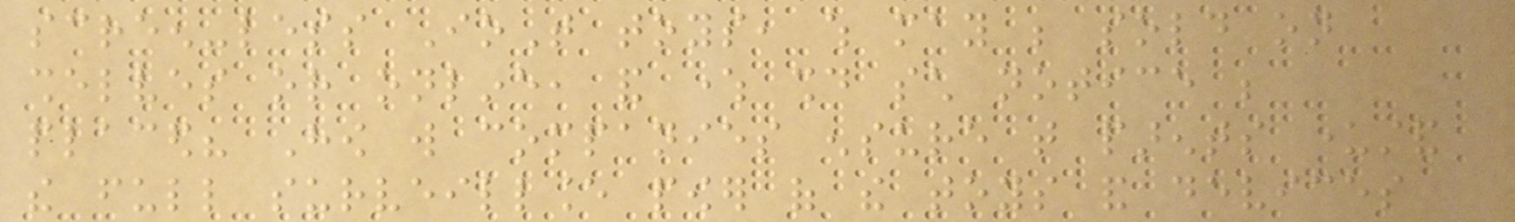screen-less IoT toys, which may be sold on
shelves or online, and where should such notice be
placed? How will companies ensure that parents understand
the full surveillance power of the toys and devices
